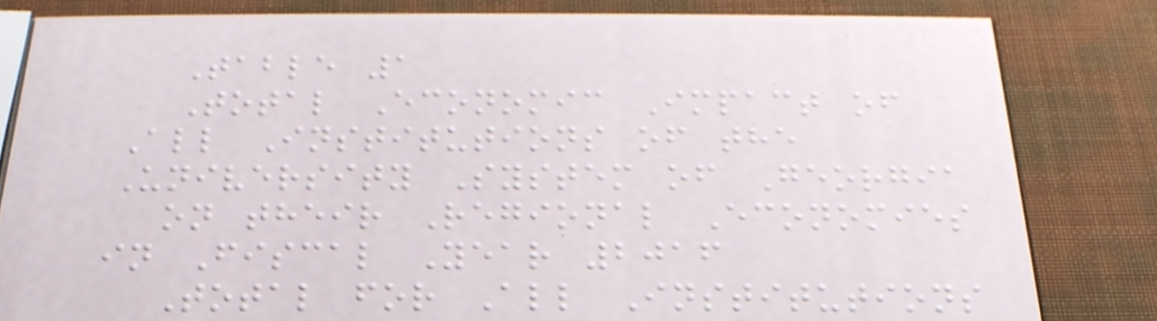Table 1
Total Economic Impact of
All Institutions of the
University System of Georgia
on their Regional Economies
in Fiscal Year 2016
Total for All Institutions
